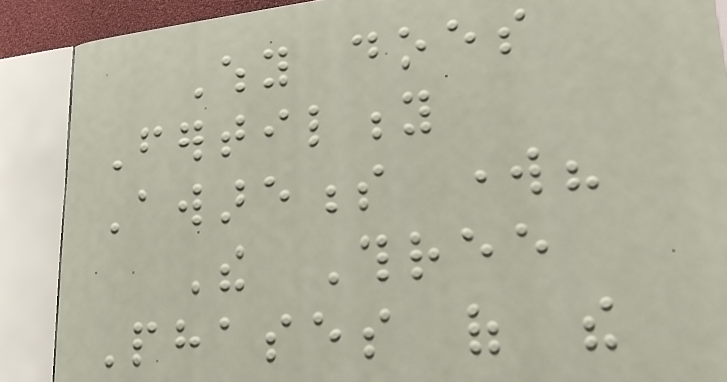Why does
Fertility
Awareness work?
The Three
Phases of the
